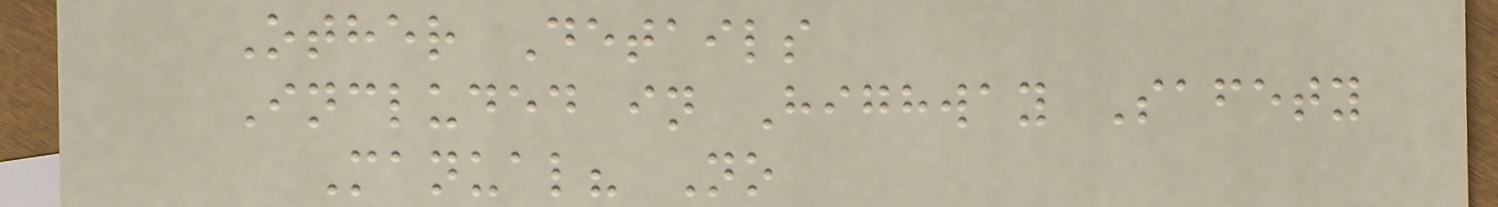Other Details
Included in Highway Safety
Manual? No
